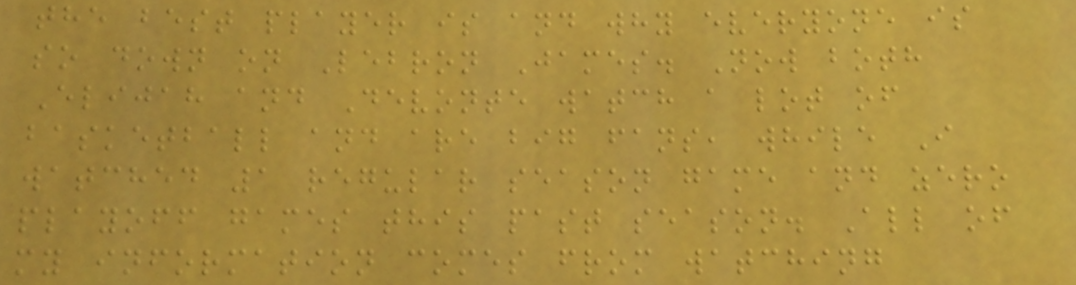the best player is and why everyone is
so down on Lebron James. Now both
Elijah and Devonte watch a lot of
basketball and are big fans, while I
watched 1 regular season game and zero
playoff games this past season. All of
my information comes from watching
